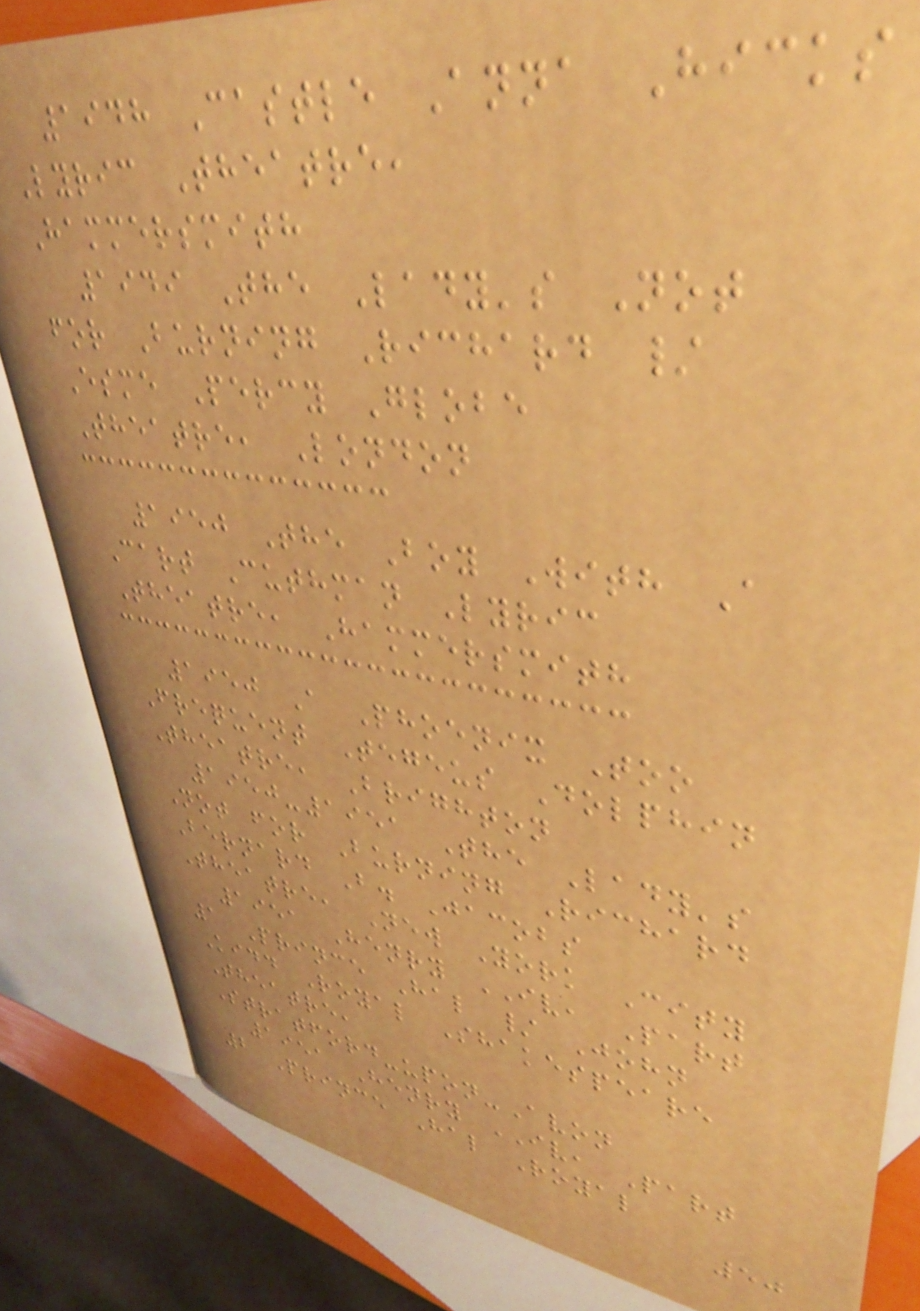1948 Castle Anna Hicks
Lyric Theatre,
Hammersmith
1949 The Lady's Not
for Burning Richard /
Esme Percy Globe
Theatre, London
1950 The Boy With A
Cart Cuthman Lyric
Theatre, Hammersmith
1950 A Phoenix Too
Frequent Tegeus Dolphin
Theatre, Brighton
1950-1951 The Lady's
Not for Burning Richard
Bernard B. Jacobs
Theatre, New York City
1951 Henry IV, Part
1 Prince Hal / John
Kidd Royal Shakespeare
Theatre,
Stratford-upon-Avon
1951 Henry IV, Part
2 Prince Hal Royal
50
